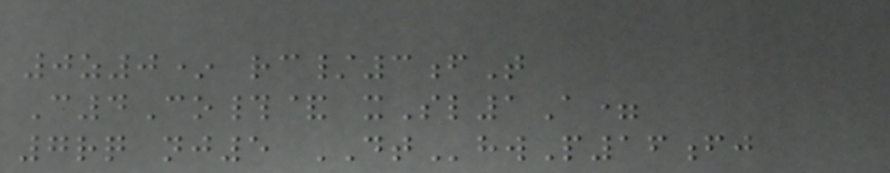0z0* rc/3fT
C4Co#& xSl1A=
7rq nj5 DThwP16fj
